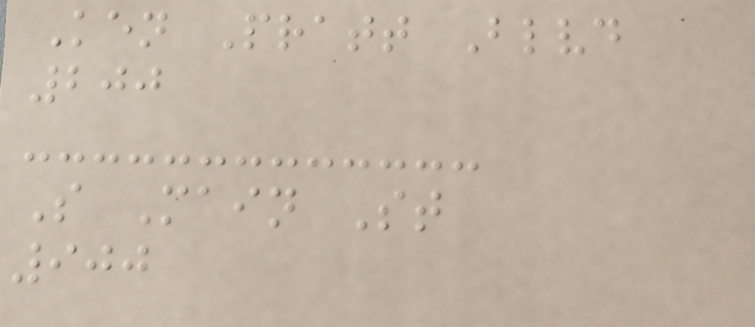Ken Pratt Blvd
200
S Main St
900
